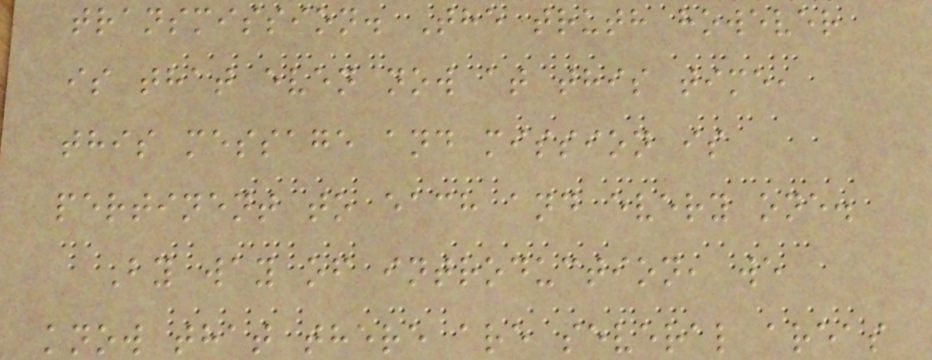transmission. The truth however
is that even now at this time,
this message and mission is
pertinent to each and every one.
By way of introduction, we
know that there are several areas
